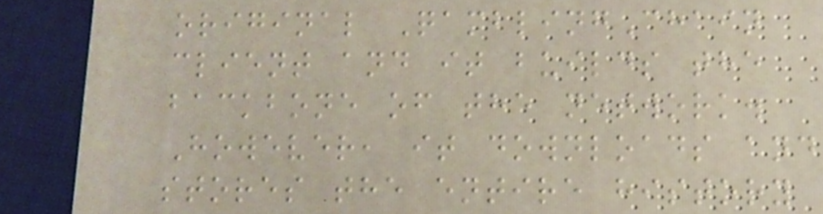original QamblingChain
client and it builds the
backbone of the network.
However, it downloads and
stores the entire history
